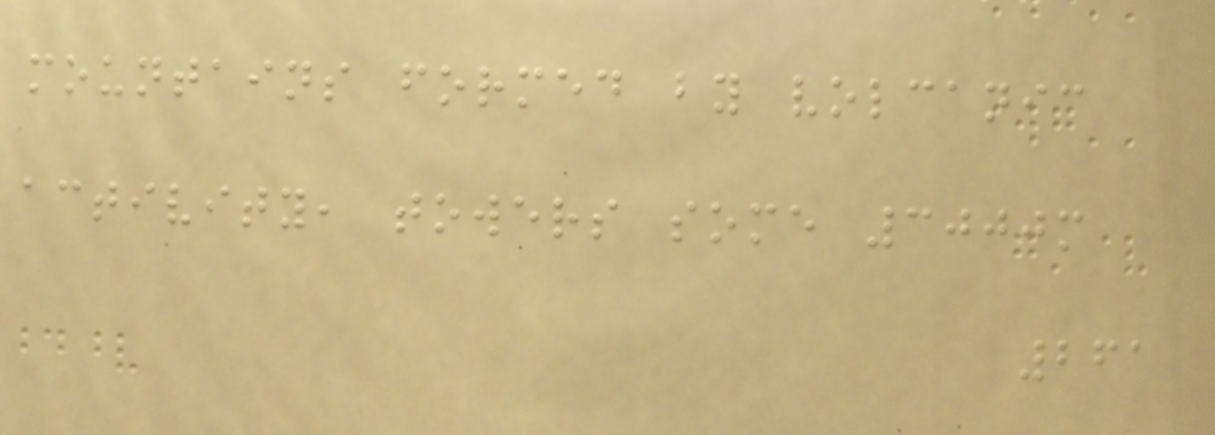mountains formed by volcanic
activity, towers some 3000m
261
